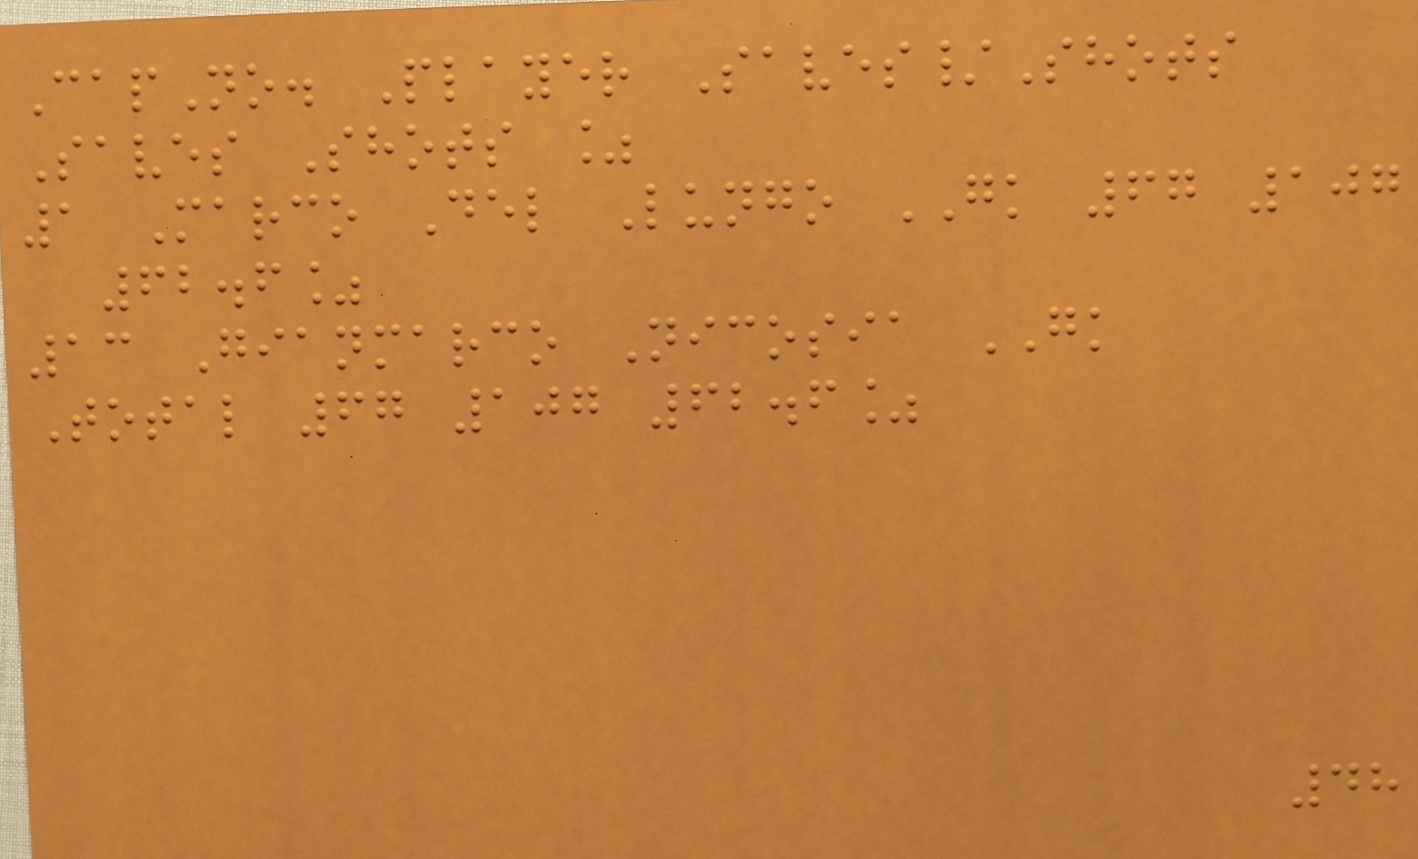CapNo. Player Saves/Shots
Saves Shots %
1 Marco Del Lungo GK 67 107
62.6%
13 Gianmarco Nicosia GK
Total 67 107 62.6%
48
